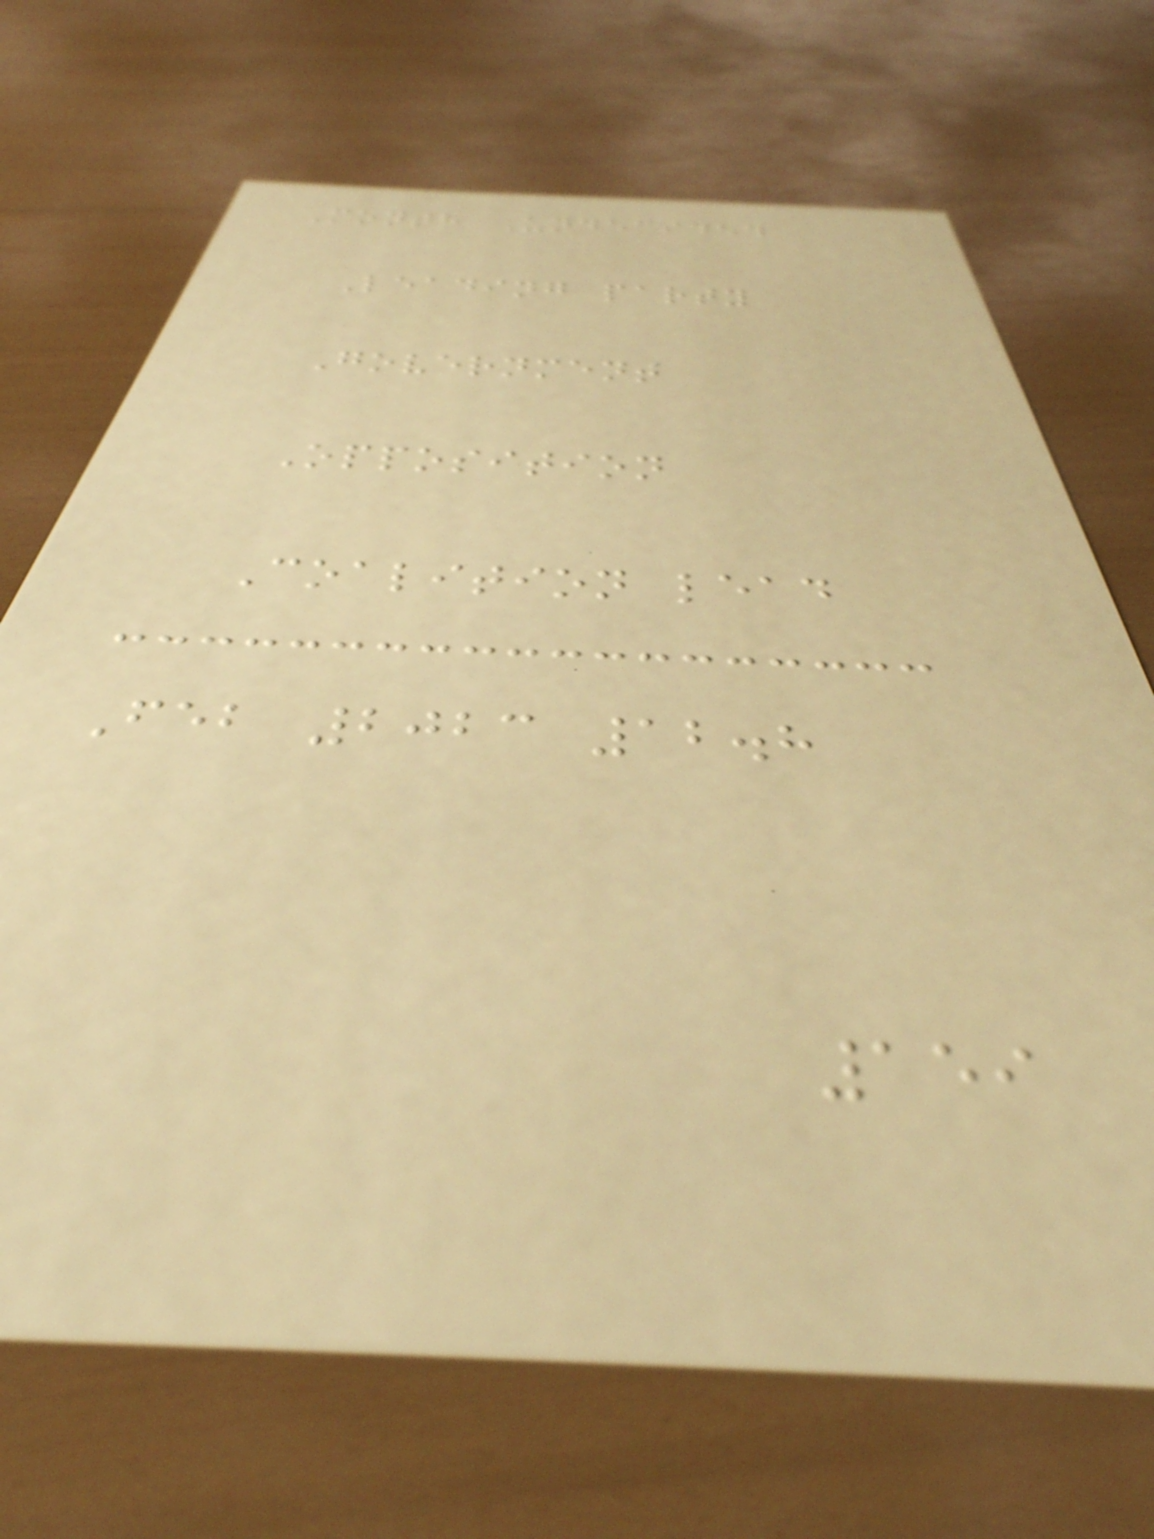Month Undecided
Leading party
Government
Opposition
Coalition lead
Feb 2023 12.8
159
